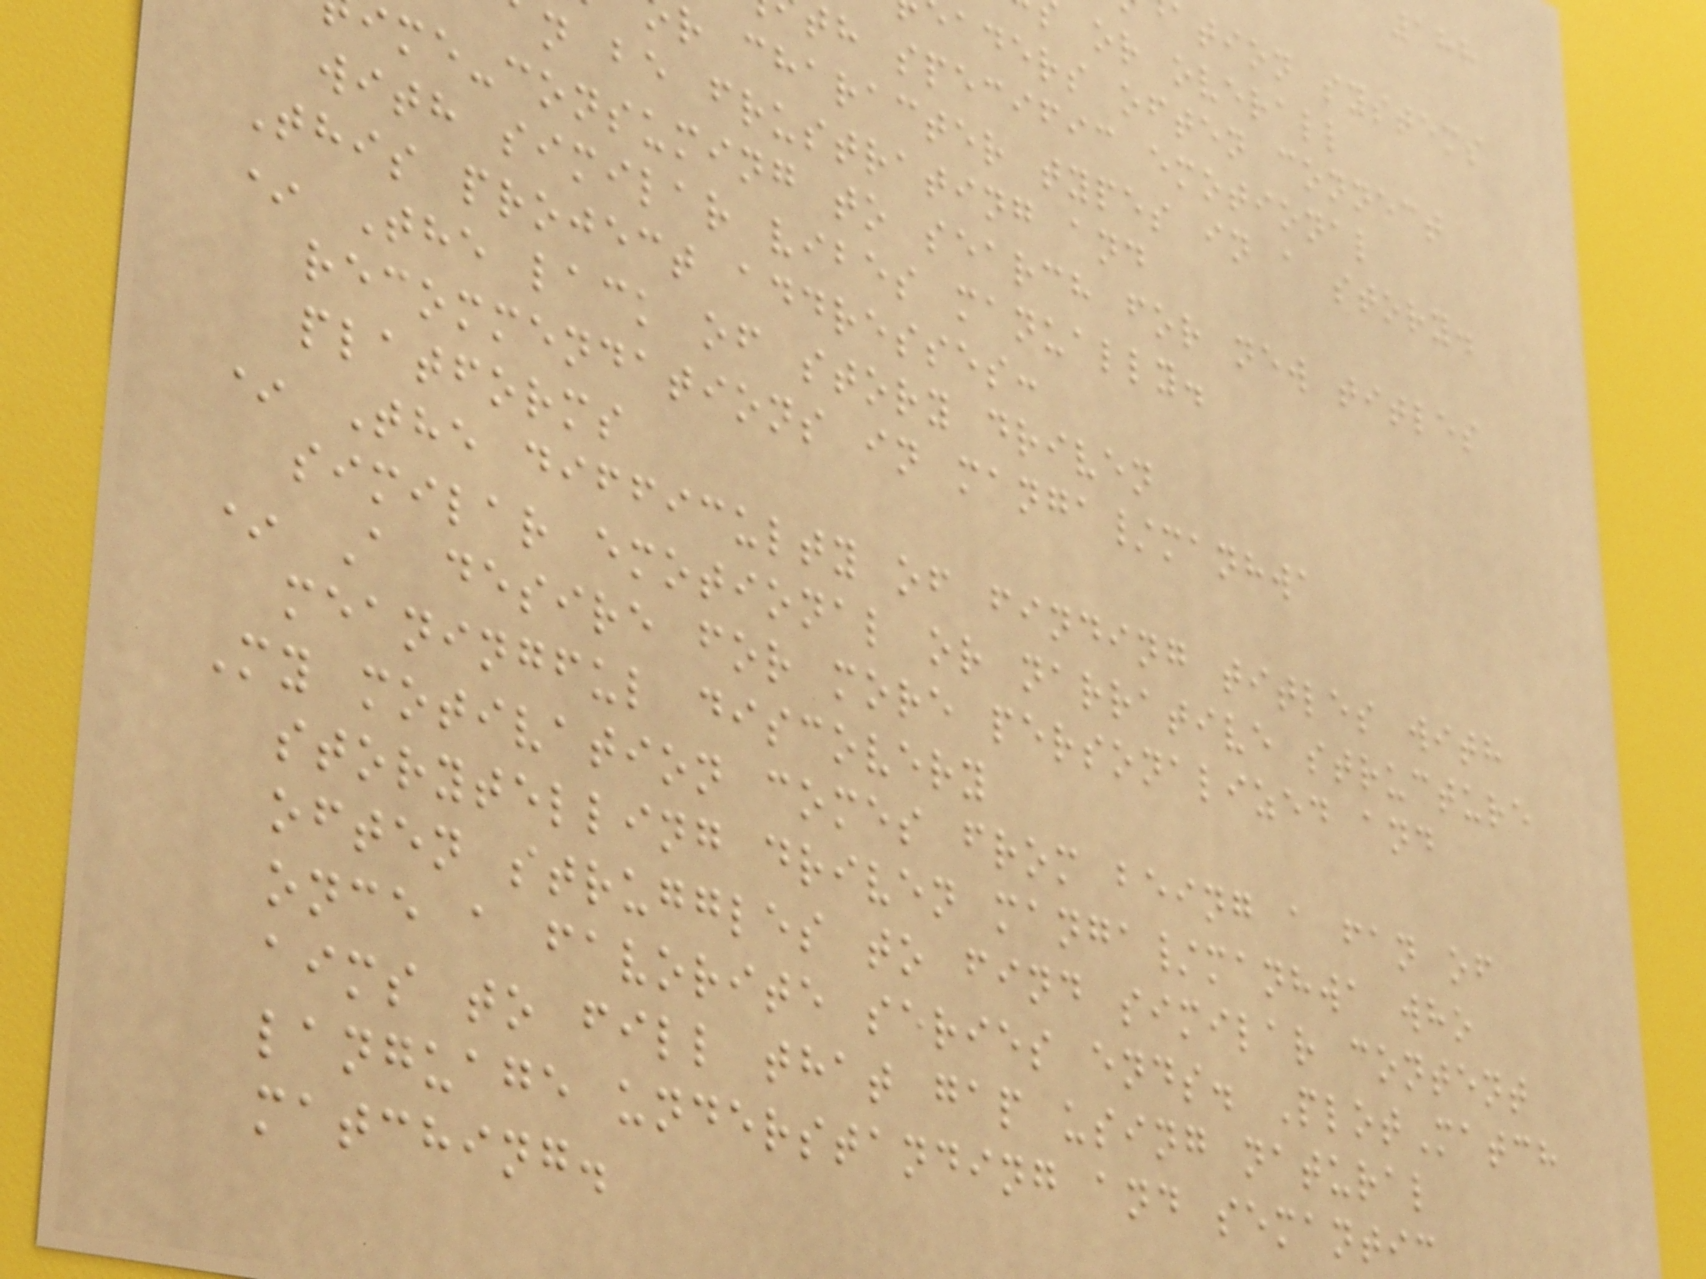188
ation systems
or overall
aders often connect
th specific emotional
r character types in a story.
n be frustrating and
ime-consuming to search for new titles
with similar vibes manually.
This project addresses:
* The lack of story driven
recommendations in manga/manhwa
platforms
* The difficulty of finding titles with
similar emotional or narrative structure
* A desire for more personalized and
meaningful discovery
My motivation comes from being a fan of
storytelling driven manga/manhwa who
often struggles to find similar content
once a favorite series ends. PlotMatch
aims to fill that gap using natural
language understanding and semantic
matching.
